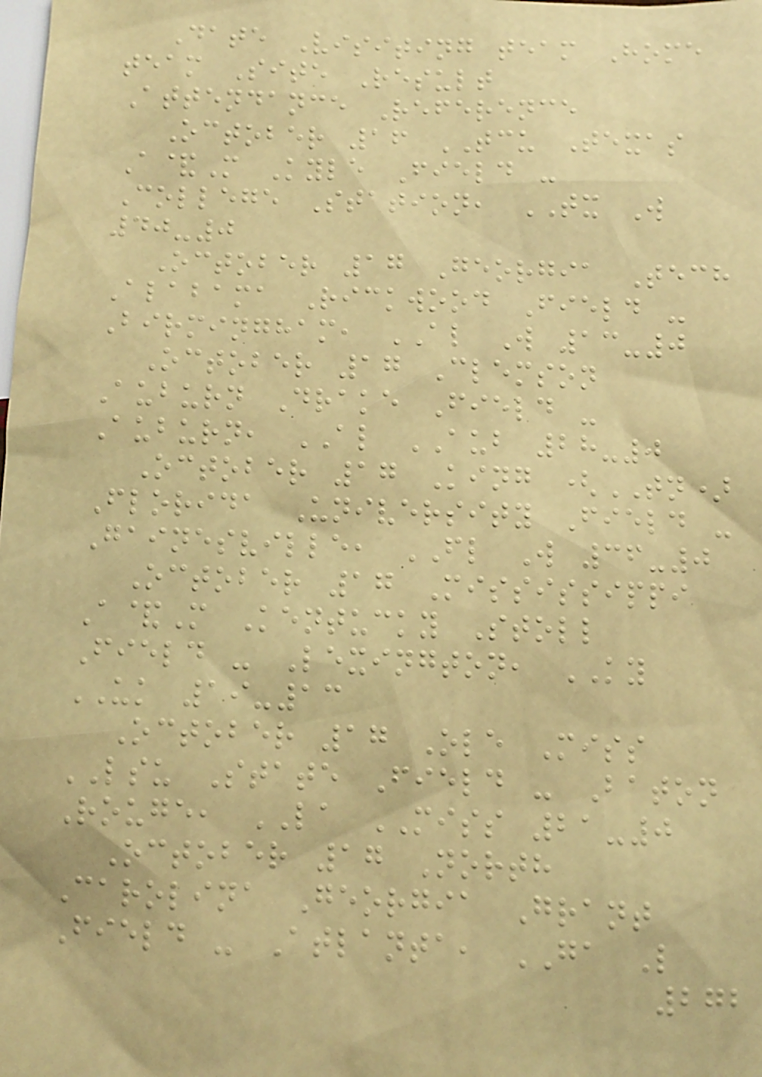Date Visiting team Home
team Site Result
Attendance Reference
October 16 TCU Texas
A&M Kyle Field -
College Station, TX W
40-0
October 17 Georgia Tech
Alabama Rickwood Field -
Birmingham, AL W 13-0
October 17 Clemson
Auburn Drake Field -
Auburn, AL AUB 28-0
October 17 King (TN)
Florida University Field -
Gainesville, FL W 36-0
October 17 Mississippi
A&M Kentucky Stoll
Field - Lexington, KY
UK 19-13
October 17 Ole Miss
LSU State Field - Baton
Rouge, LA MISS 21-0
October 17 North
Carolina Georgia Grant
Field - Atlanta, GA L
272
